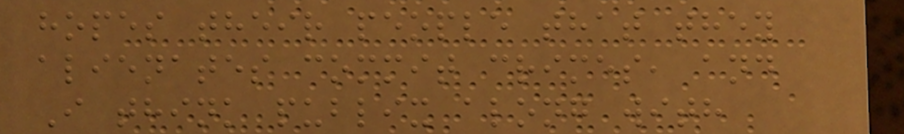hopes their people that they
alienates commit crimes, and
I think publix along with
